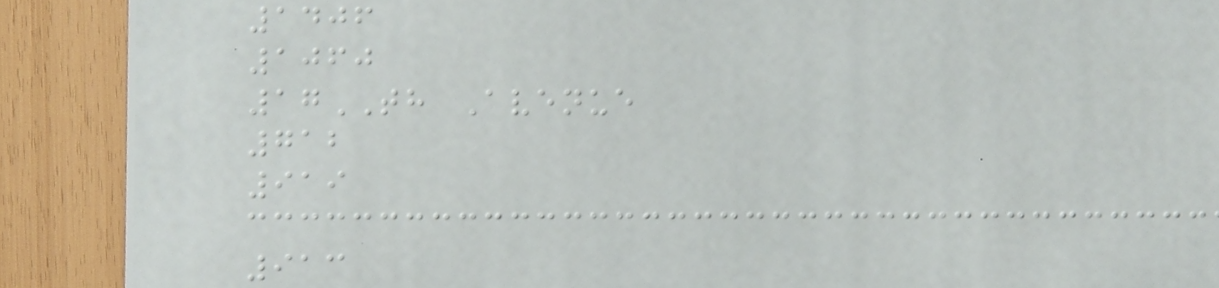1406
1060
17TH Avenue
712
919
913
